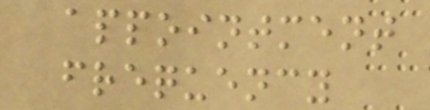appointment
frequency
